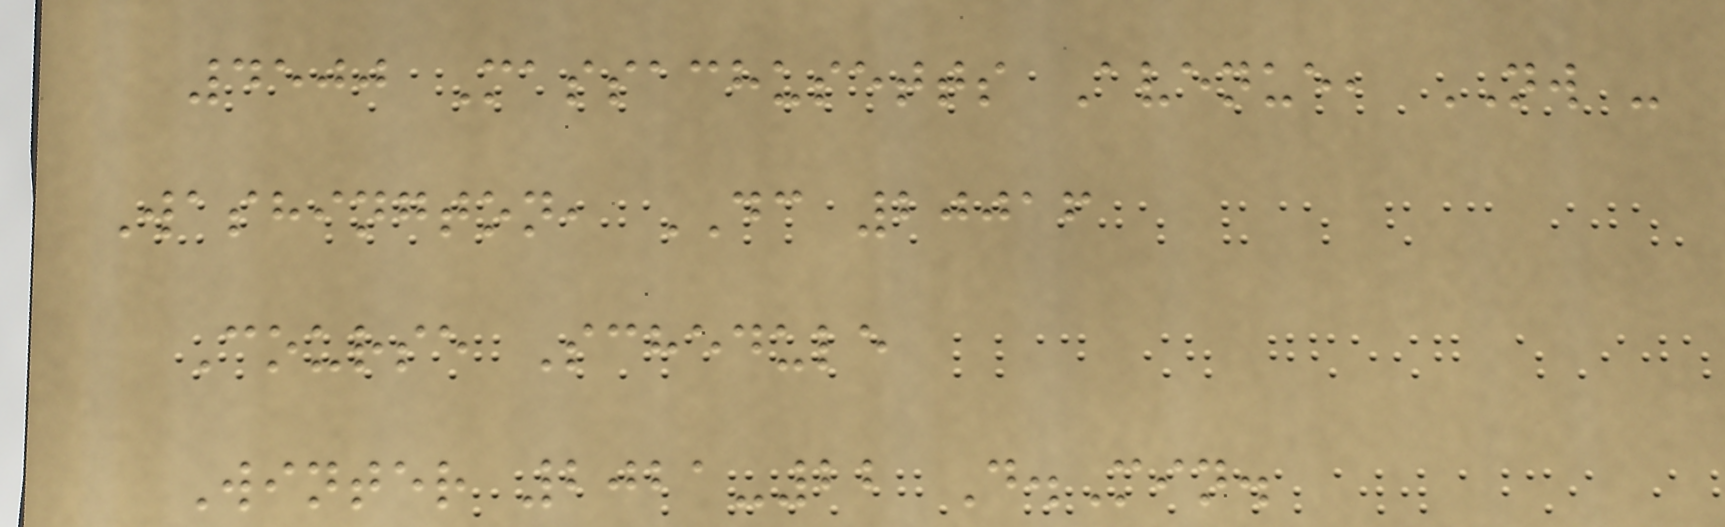4500 Massachusetts Avenue, NW -
Washington, DC 20016
Course Schedule
Winter 2021-22 D.Min.
